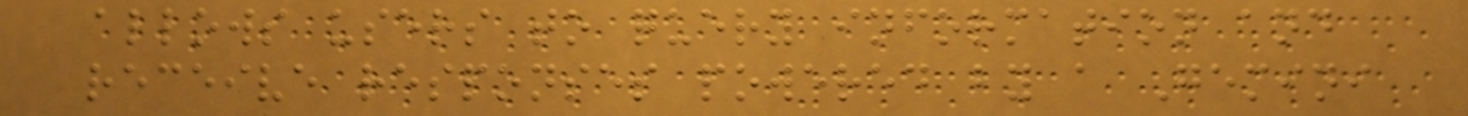allows users to query information and
receive responses powered by a Gemini
